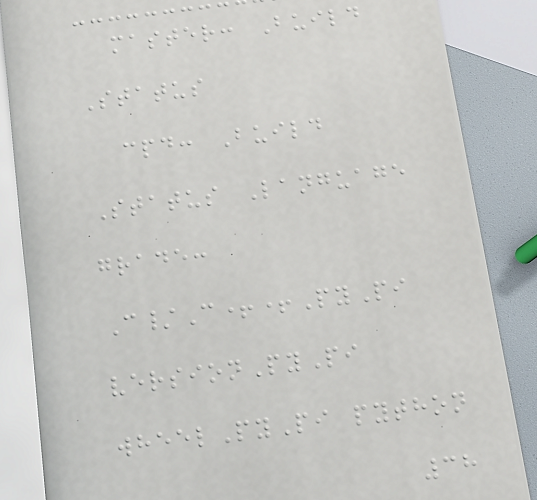master: Build
Status
cpd: Build
Status Language
grade:
C/C++PyPi
versionPyPi
wheelPyPi python
38
